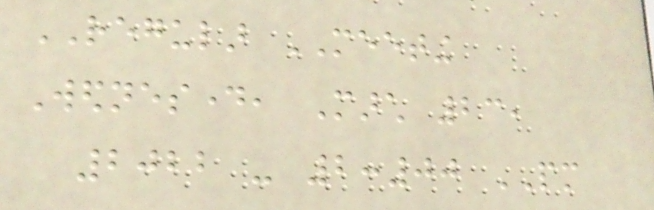REGULAR MEETING
Wednesday, March 23,
2022 - 2:00 PM
